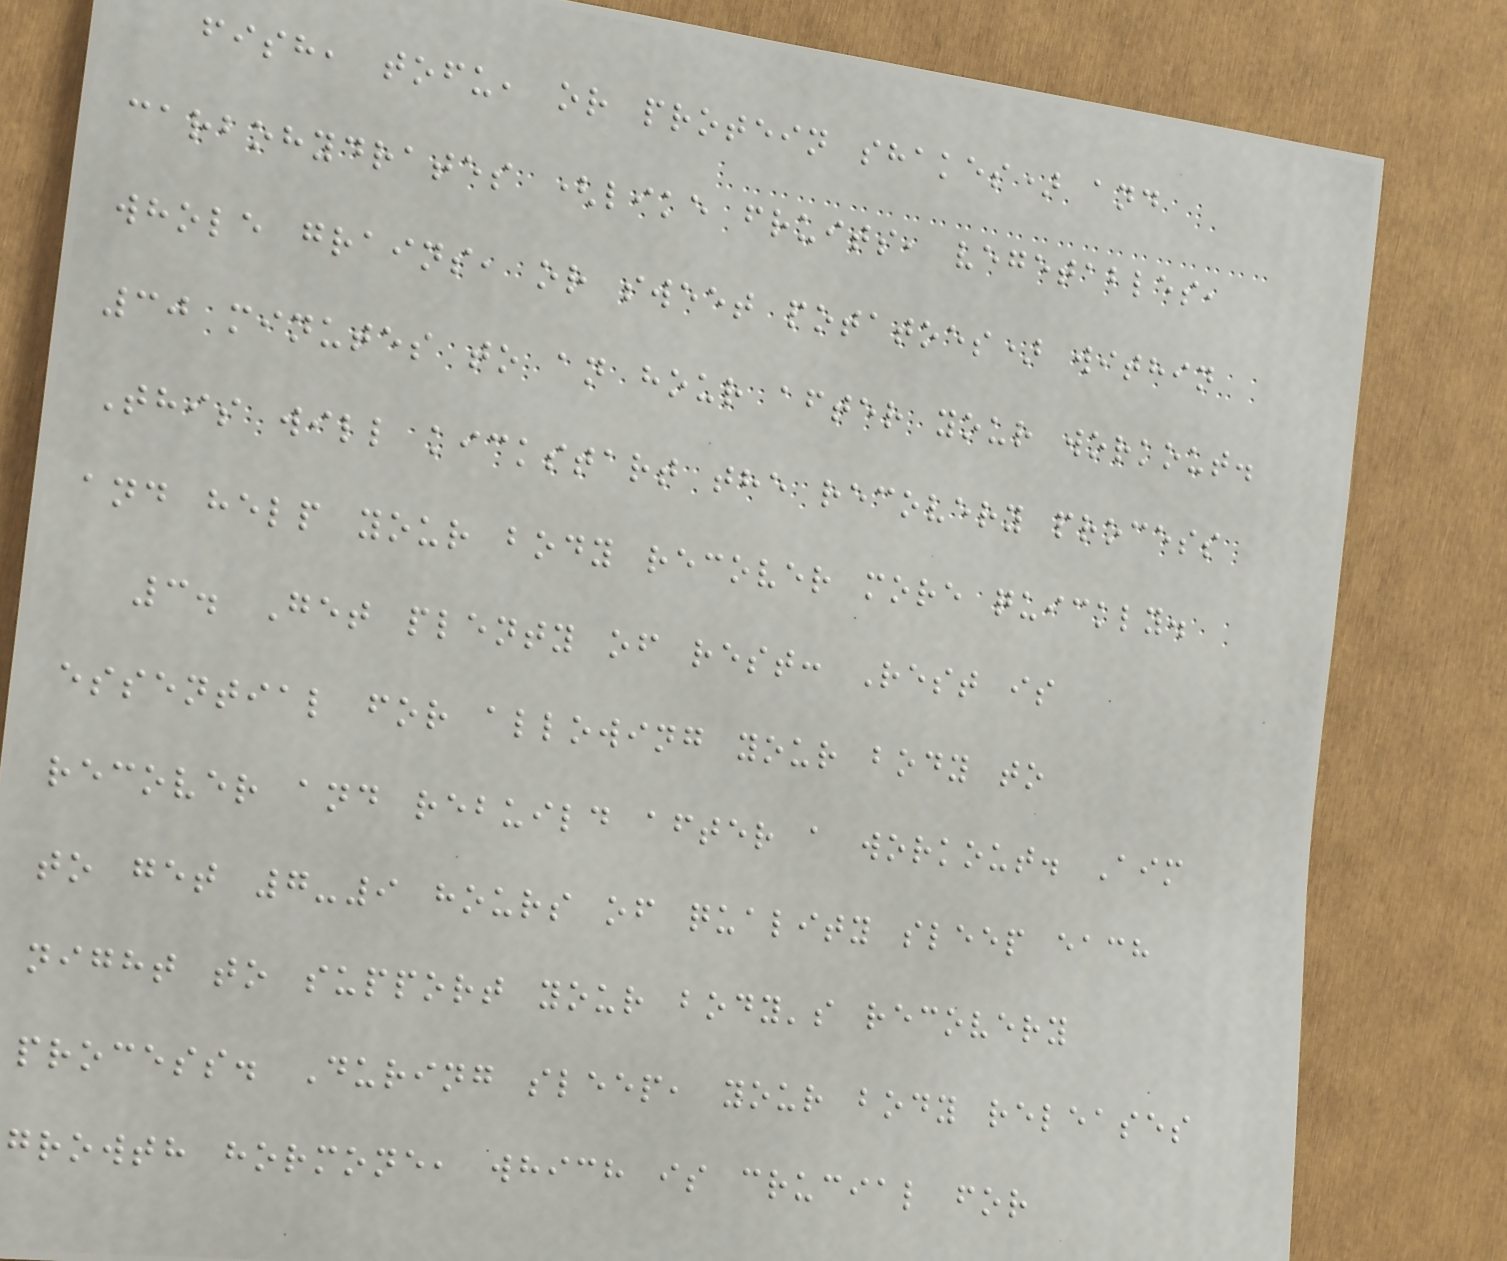fish, tofu, or protein shakes) and
carbohydrates (like fruits, vegetables,
whole grains, or sweet potatoes) within
30 minutes to an hour after your workout.
This will kickstart the recovery process
and help your body recover more quickly.
3. Get plenty of rest: Rest is
essential for allowing your body to
recover and rebuild after a workout. Aim
to get 7-9 hours of quality sleep each
night to support your body's recovery
process. During sleep, your body releases
growth hormone, which is crucial for
